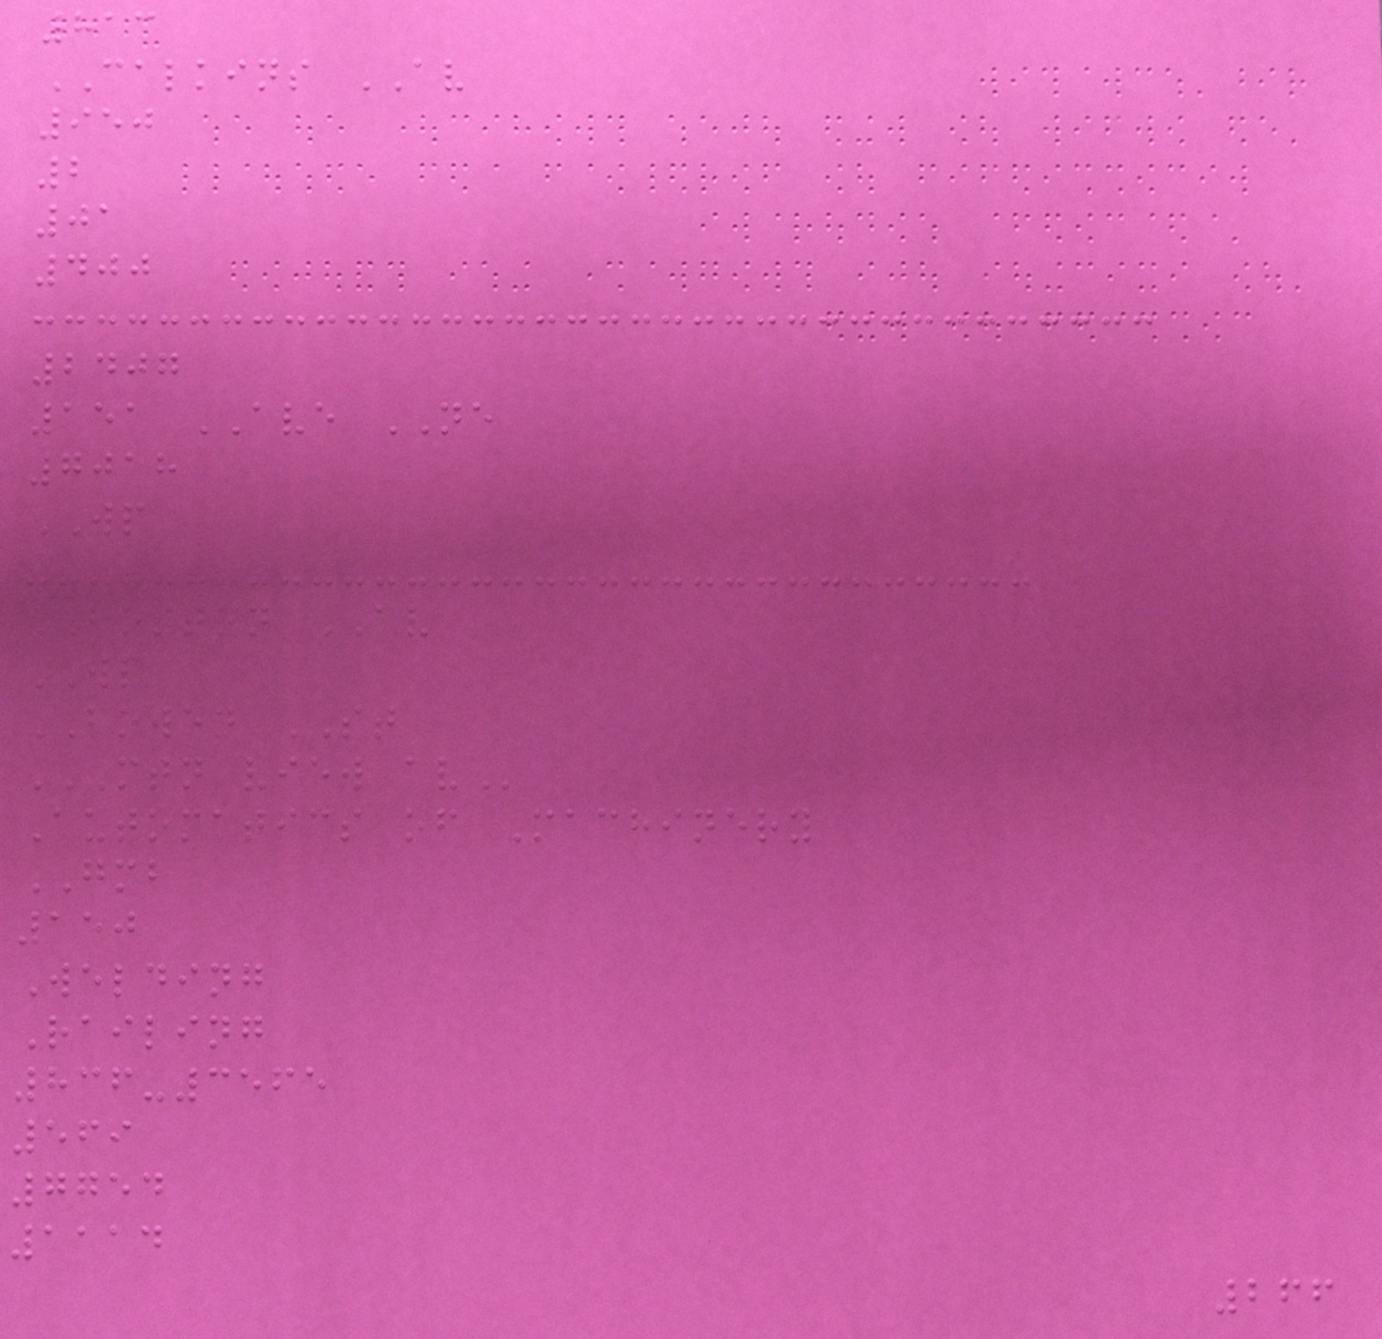813
CALKINS AV
950
2
01
400
2407
151 AVE NE
7018
WP
BOSTON AV
WP
BOWEN ST
MTN VIEW AV
Automatics of Machinery
GMB
150
Welding
Railing
836-3565
569
7754
1114
266
